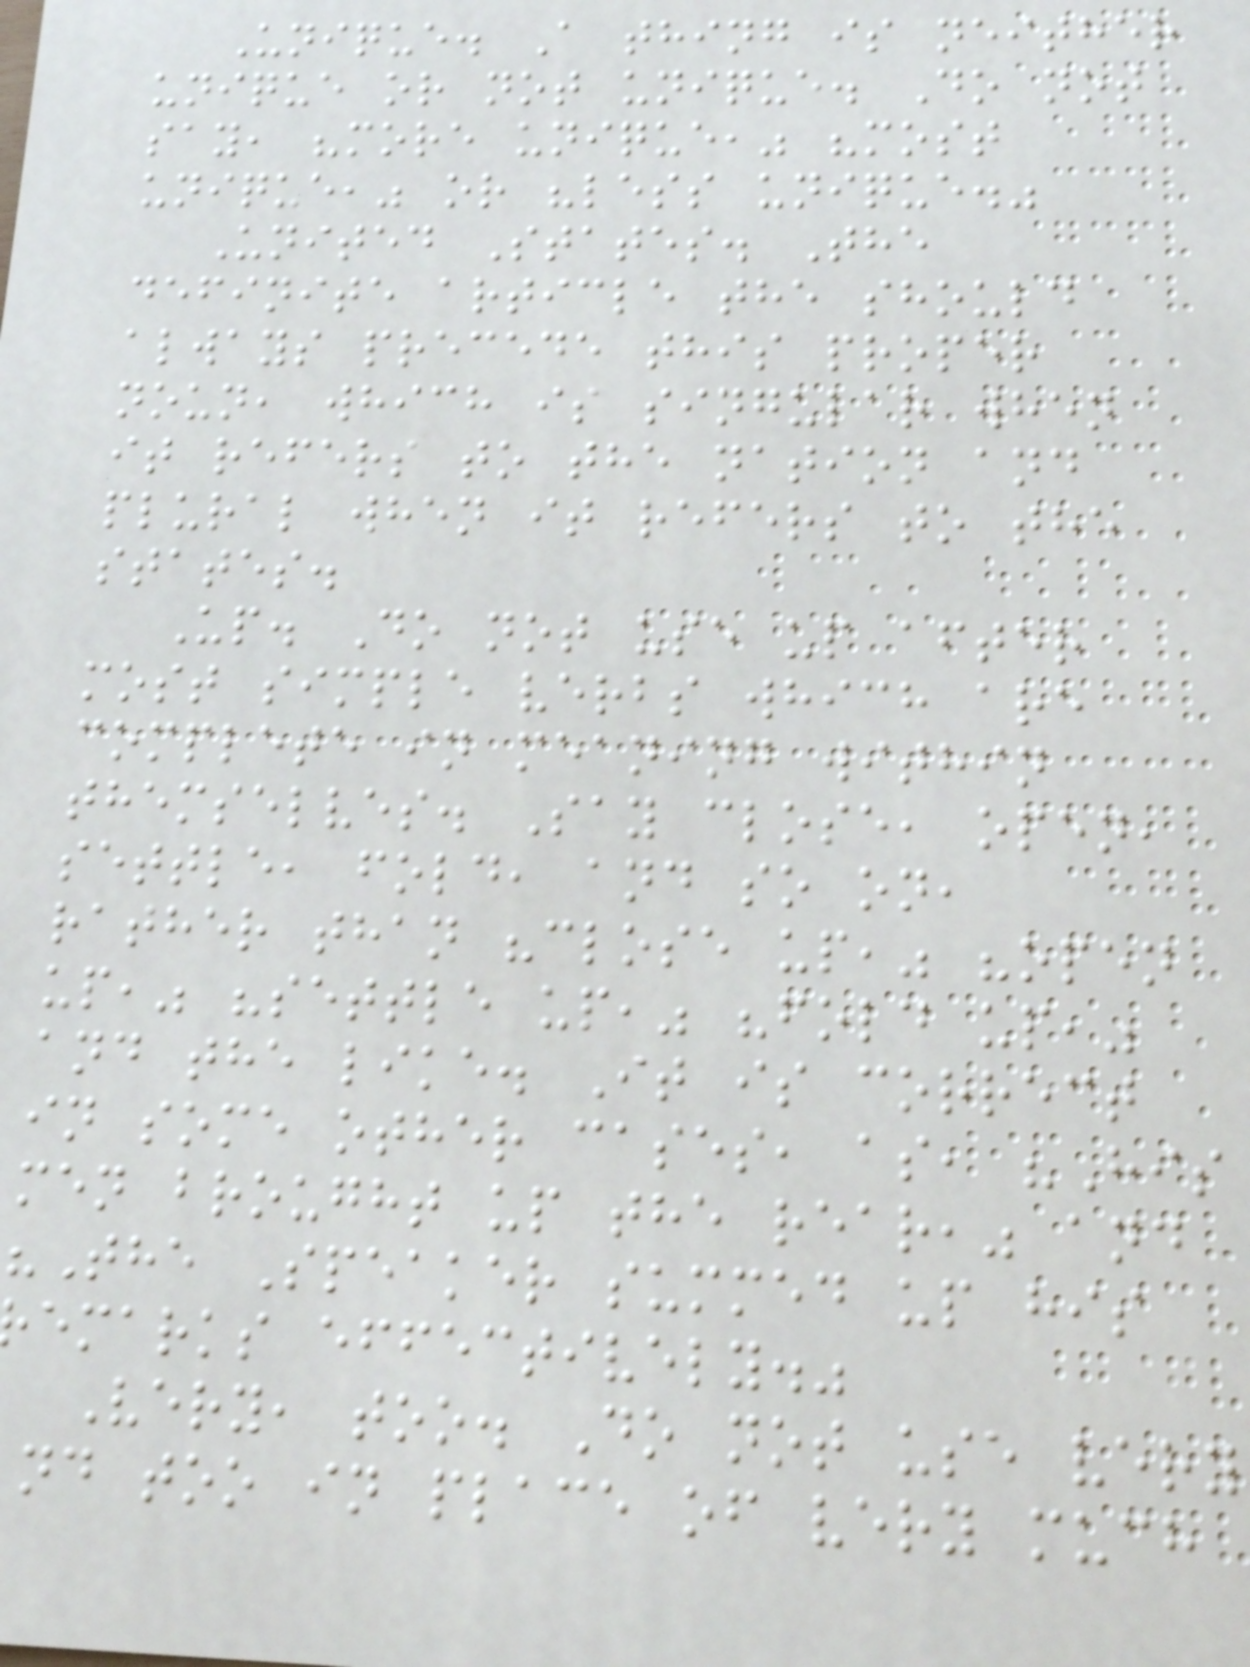Unique. A thing is neither
unique or not unique. Do not
say, "more unique," "most
unique," or "less unique."
United States. The
definite article the should
always precede this proper
noun, which is singular when
it refers to the nation and
plural when it refers to the
states.
Up. Do not use up after
most simple verbs which are
complete in meaning within
themselves. Say close, open,
settle, fold, and so on,
rather than "close up," "open
up," "settle up," "fold up,"
and the like. It is correct
in some other cases, as, "His
men brought up the rear," and
"The Speaker summed up his
emarks effectively."
Very, too. Do not use very
nd too in place of very much
